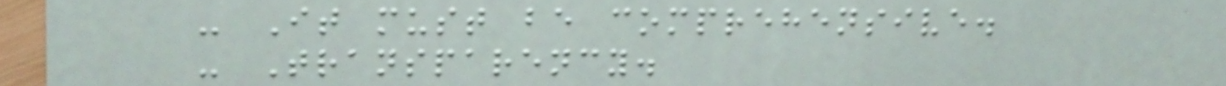- It must be comprehensive.
- Transparency.
